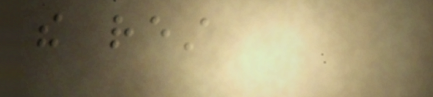the rest
